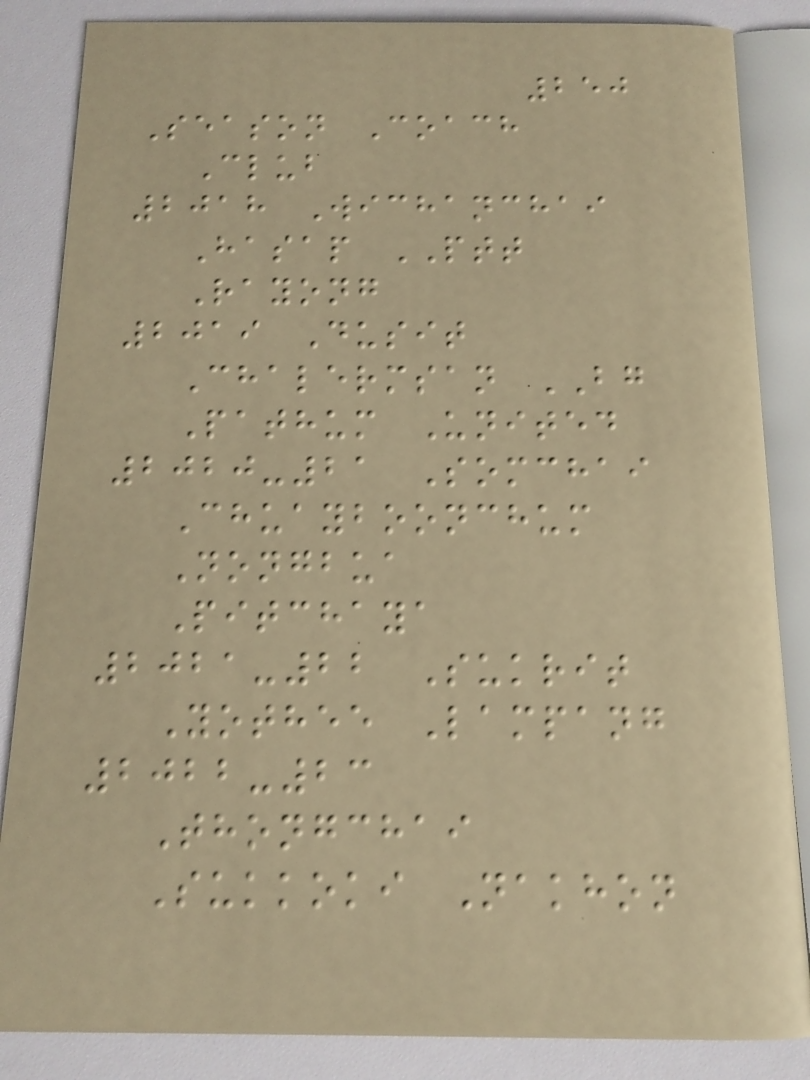250
Season Coach
Club
2018 Wichanchai
Hasap PTT
Rayong
2019 Dusit
Chalermsan BG
Pathum United
2020-21 Somchai
Chuayboonchum
Nongbua
Pitchaya
2021-22 Sukrit
Yothee Lampang
2022-23
Thongchai
Sukkoki Nakhon
